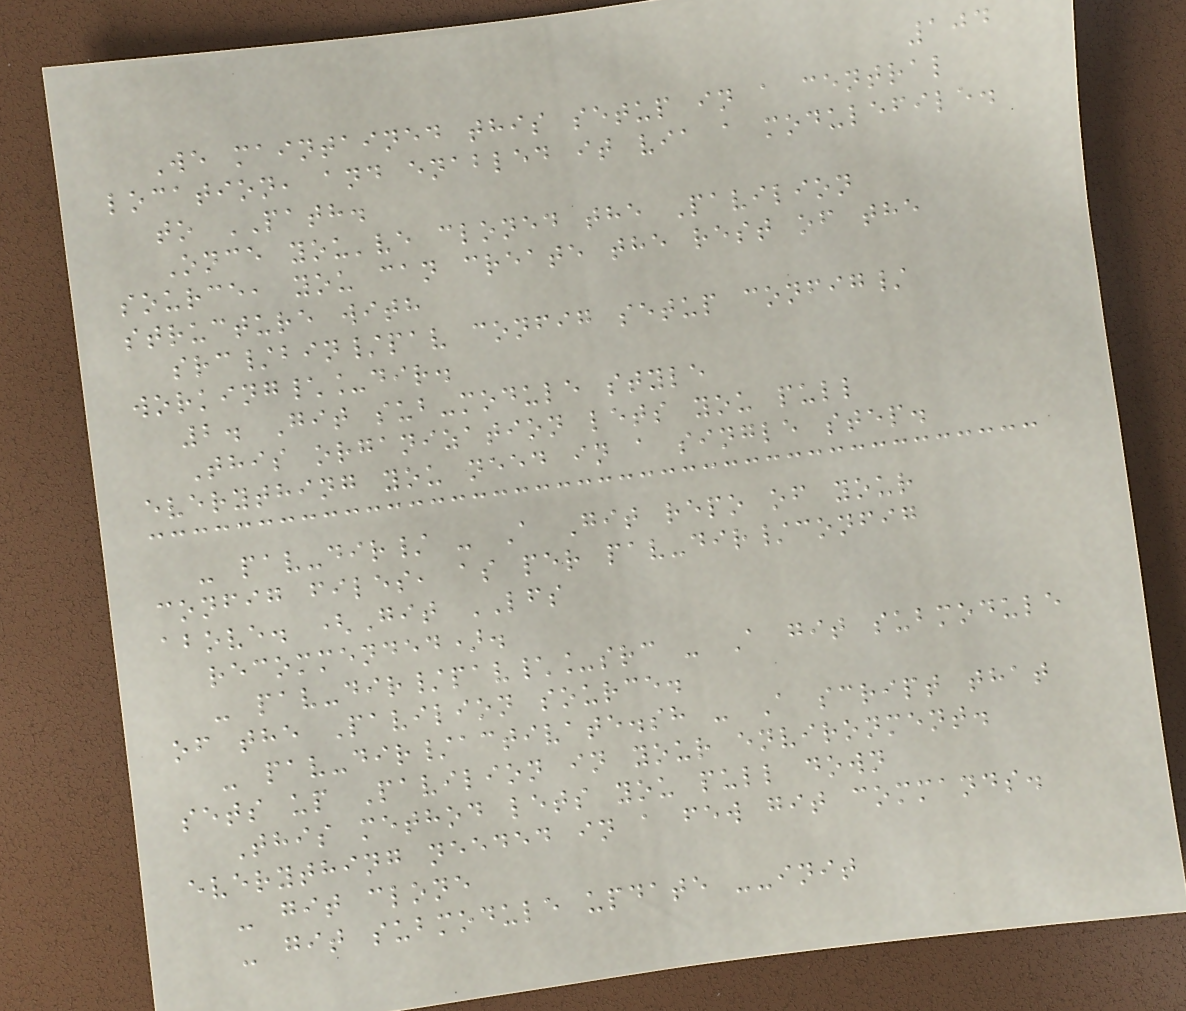104
We maintained this setup in a central
location, and enabled it via a modulefile.
to PATH.
Once you've cloned the Pavilion
source, you can create the rest of the
structure with
src/bin/pav config setup config/
working\_dir.
2. Git sub-module style
This organization lets you pull
everything you need in a single step.
- pav-dir/ - A Git repo of your
config files, as per pav-dir/config
above. (Git LFS
recommended).
- pav-dir/pav\_src - A git submodule
of the Pavilion source.
- pav-dir/activate.sh - A script that
sets up Pavilion in your environment.
This method lets you pull down
everything needed in a few git commands.
- git clone
- git submodule update --init
